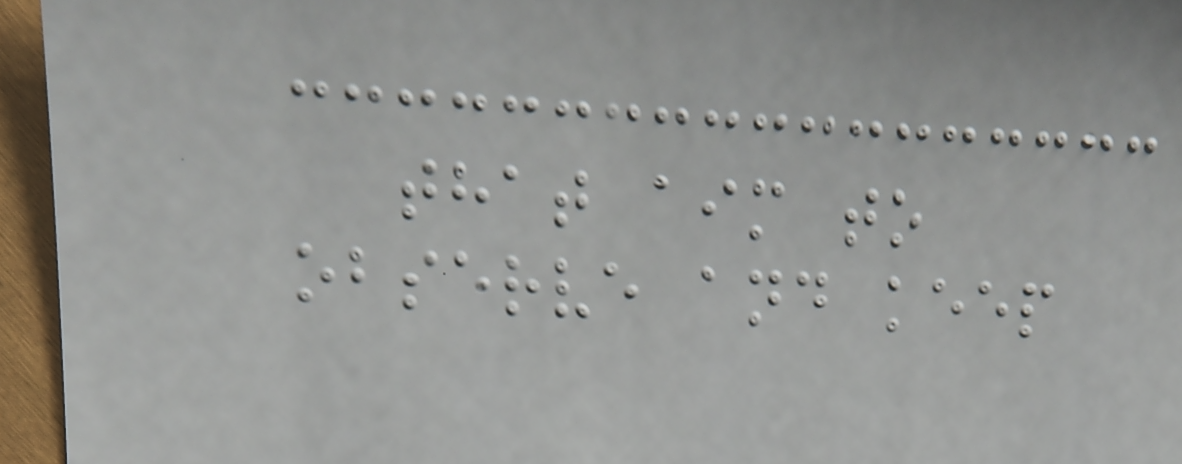that aim to
observe and keep
